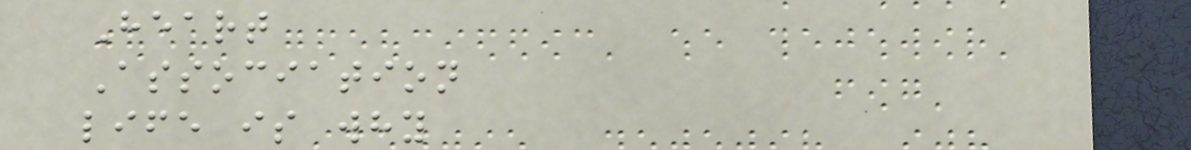Heart
Association
life is why
